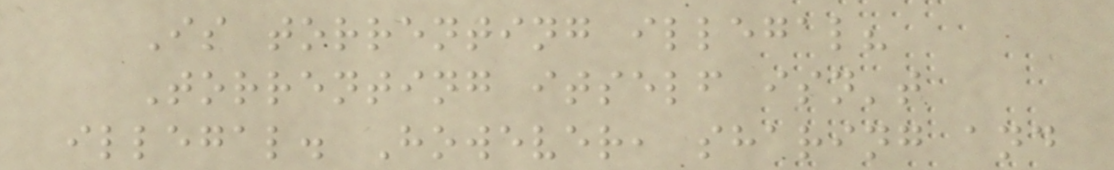Is torrenting illegal?
Torrenting itself isn't
illegal. However, sharing and
